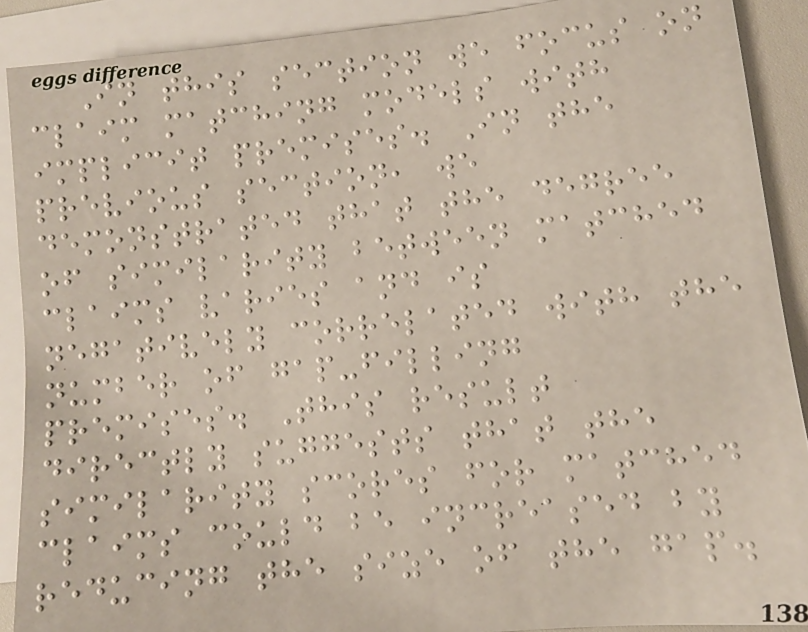In this section we focus on
claim matching models with
implicit premises. In the
previous section, we
demonstrated that the degree
of similarity between matched
claims varies and is
negatively correlated with the
number of gap-filling
premises. This result
directly suggests that the
similarity scores for matched
claims could be increased by
reducing the size of the gap.
